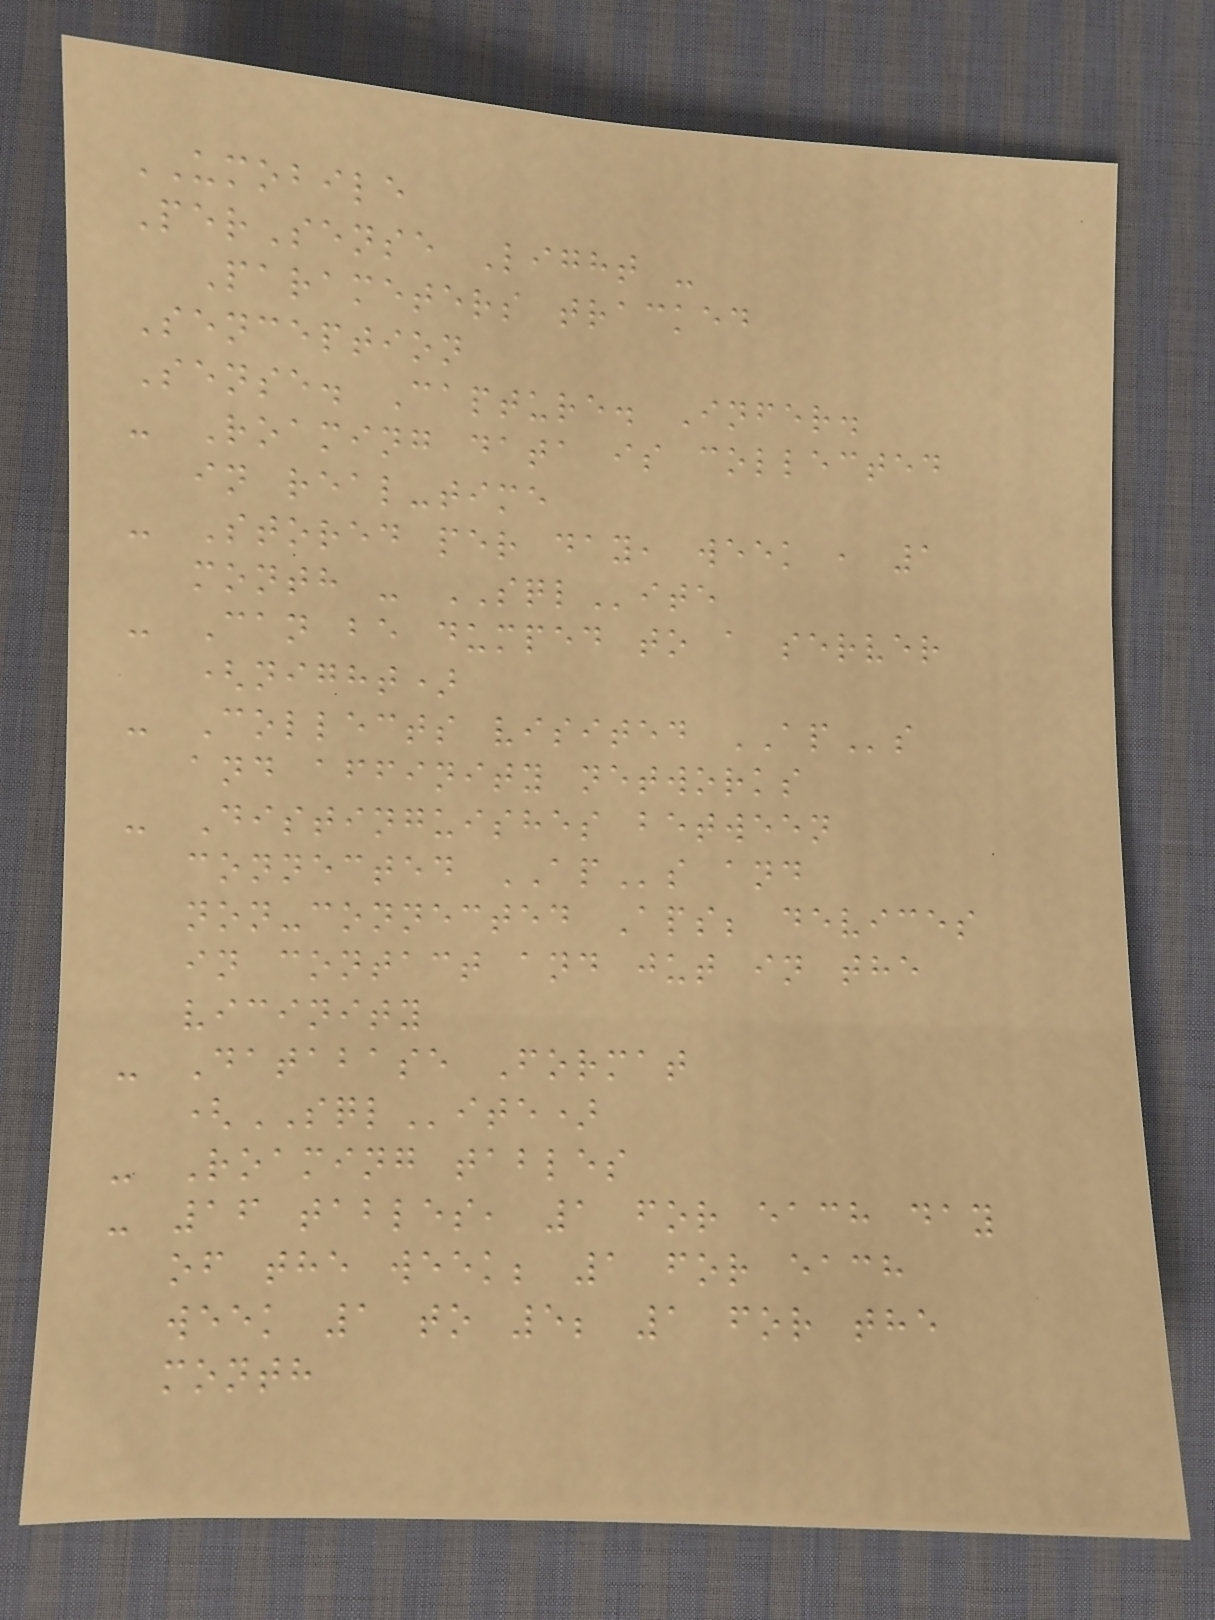UMOBILE
PerSense Light -
Parameters tracked
Senception
Sense. Capture. Infer.
- Roaming data is collected
in real-time
- Stored per day, week , 1
month - SQLite
- Can be dumped to a server
(night)
- Collects visited APs
and affinity networks
- Distinguishes between
connected APs and
non-connected Aps; devices
in contact and jut in the
vicinity
- Database Format
(SQLite)
- Roaming tables
- 16 tables, 1 for each day
of the week; 1 for each
week 1 to 5; 1 for the
month
